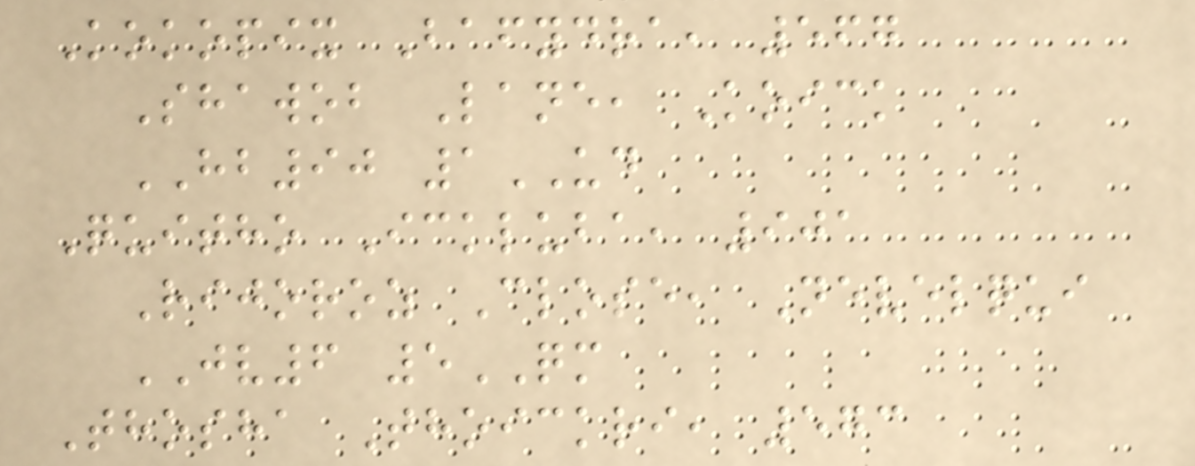Kokopix Bafydra, 567
Shawob Lane, Koick
HB90 1UD
Quitho Ickluba, 901
Rijoroz Close, Nevelqui
JV6 5QM
Thosha Thoickri, 573
